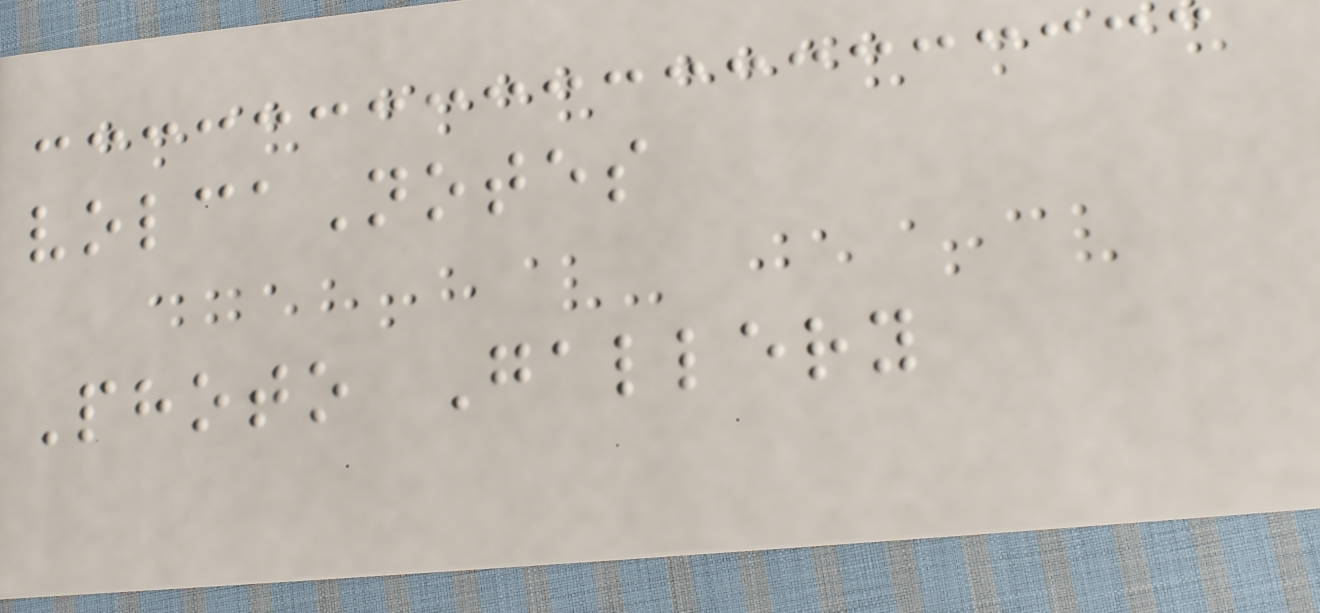volcaNotes
Photo Gallery
